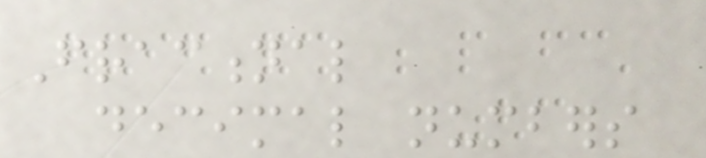Fractional
decimal numbers
